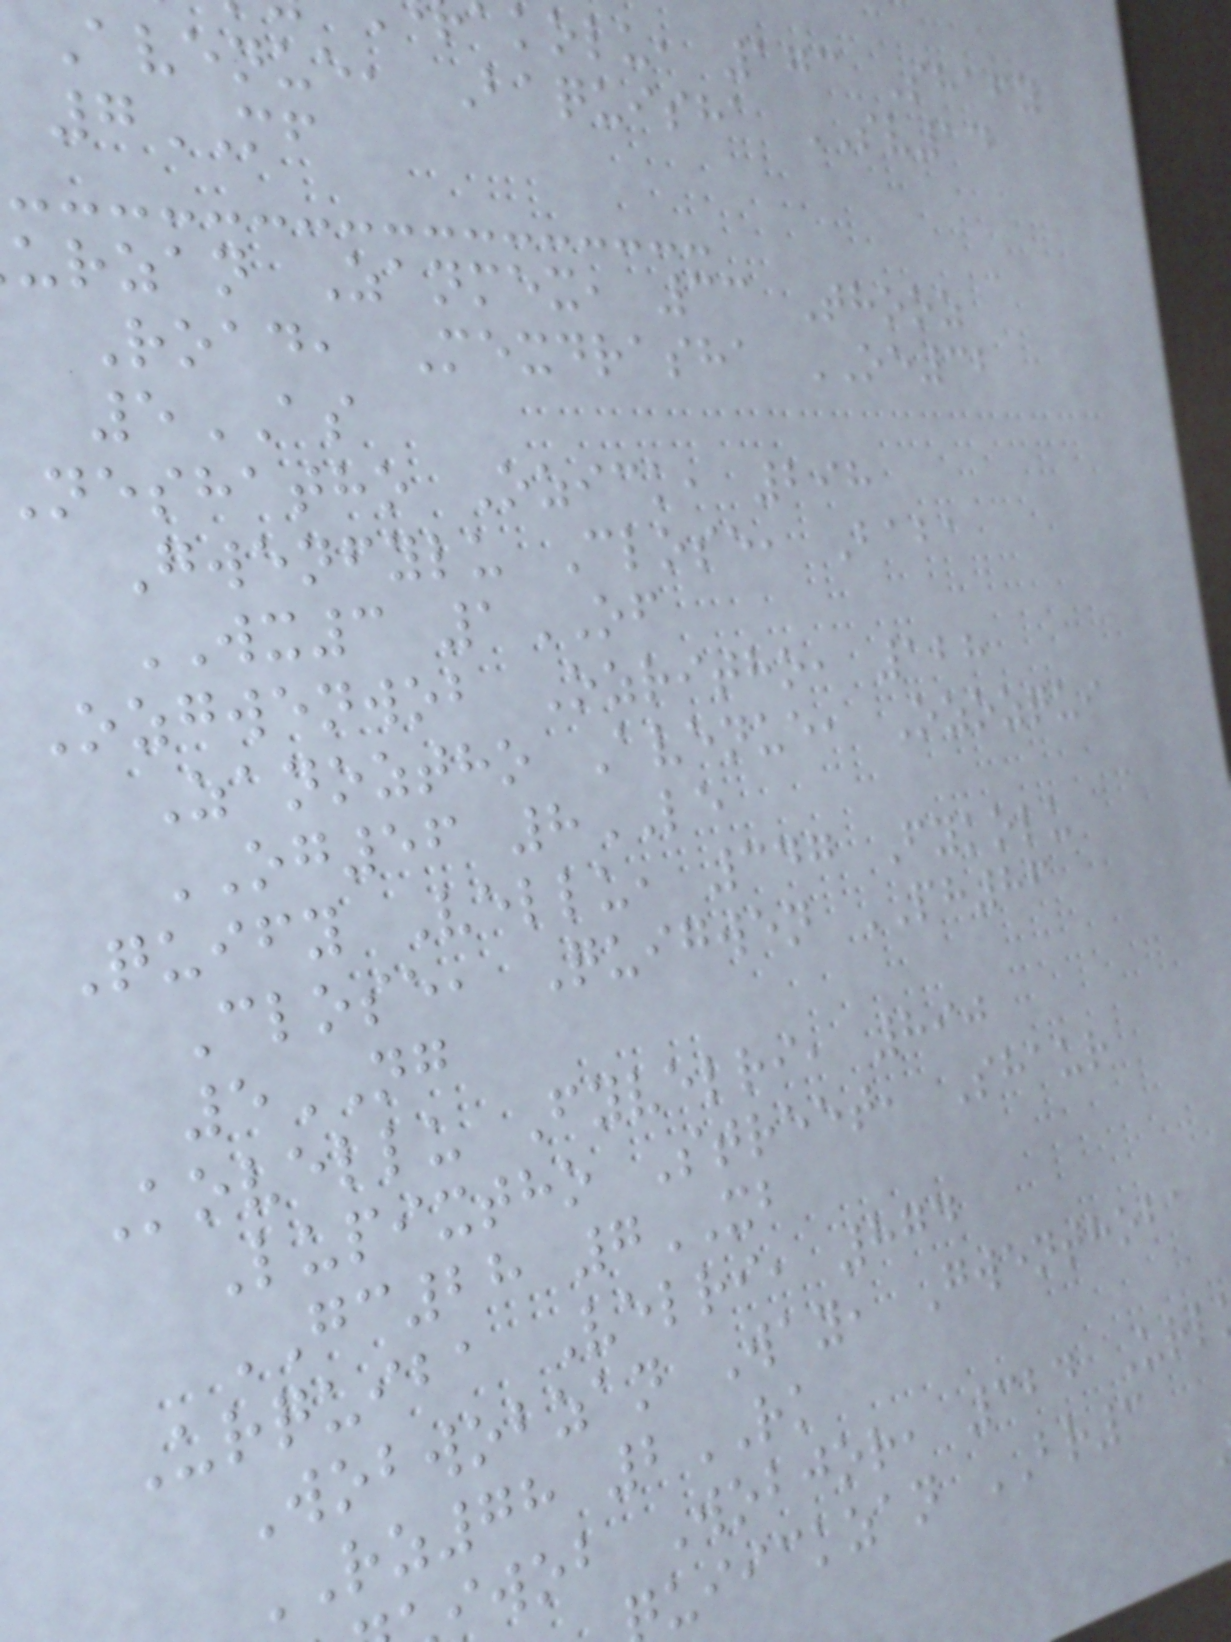kolu, 173 Shafy
Avenue, Baquisha SV14
7MF
urzan Zanmex, 33 Thooz
Road, Mexdrasha OE32
5AS
neshatho Ozick, 298
Gwenfylu Close, Baba
WX3 1OF
Ozgwenwob Ozritho, 128
Zanoztho Avenue, Ozozqui
OG56 8LE
Quify Vellu, 347 Fykolu
Close, Quigwen PH86
5NG
Kovellu Fyvelri, 890
Lupixtho Street, Shaur
GC28 7XB
Urquiba Velri, 874
Wobwobzan Way, Gwenthoba
RZ78 2RK
iwob Wobjor, 324 Url
uiickzan BR3
